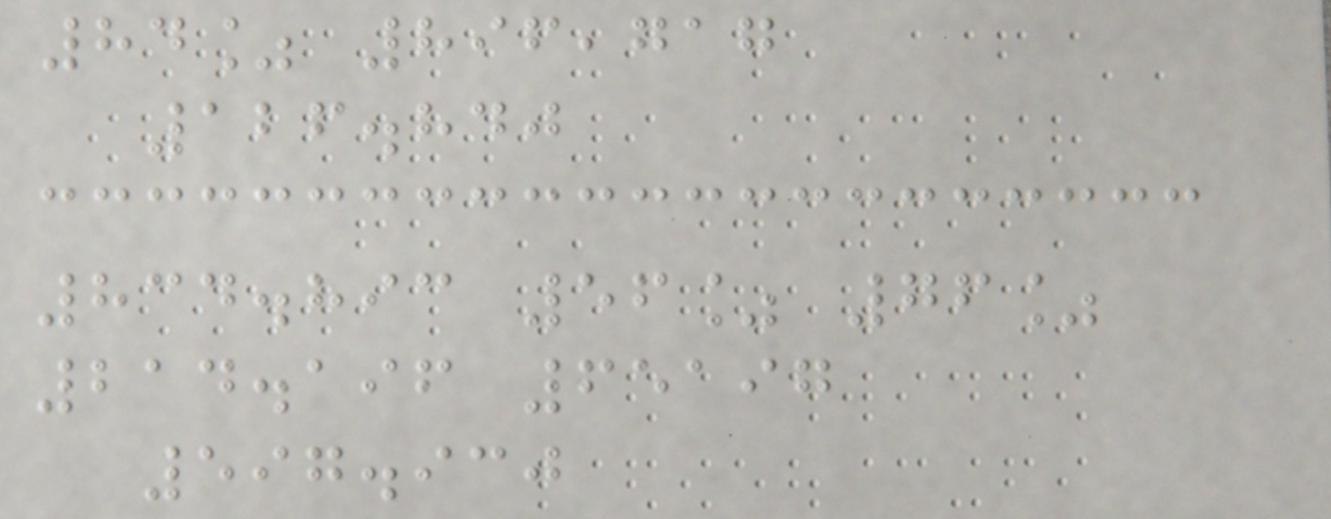84% 896,717
126.840
834.893 56% 76%
214.196 65197
597.930
